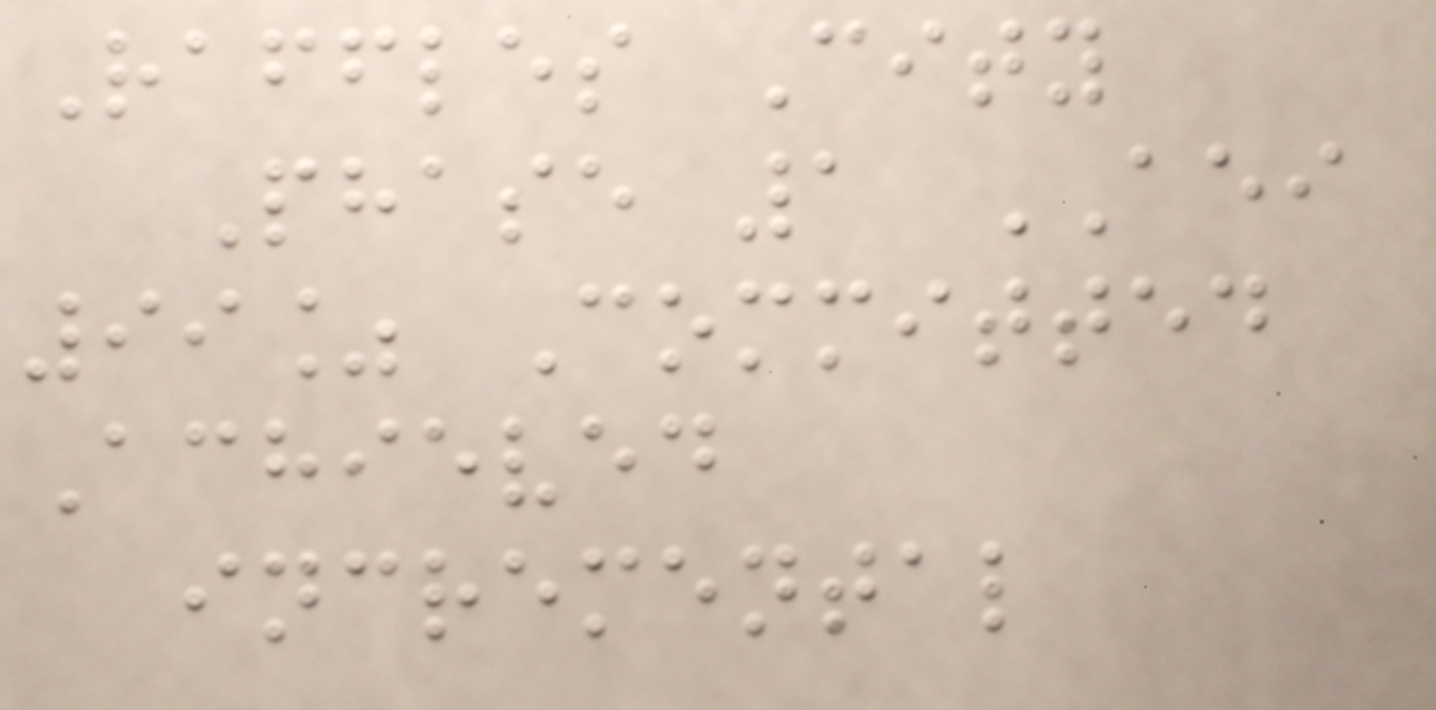Raffles City
Phase 1 AEI
99% Committed
Achieved
incremental
